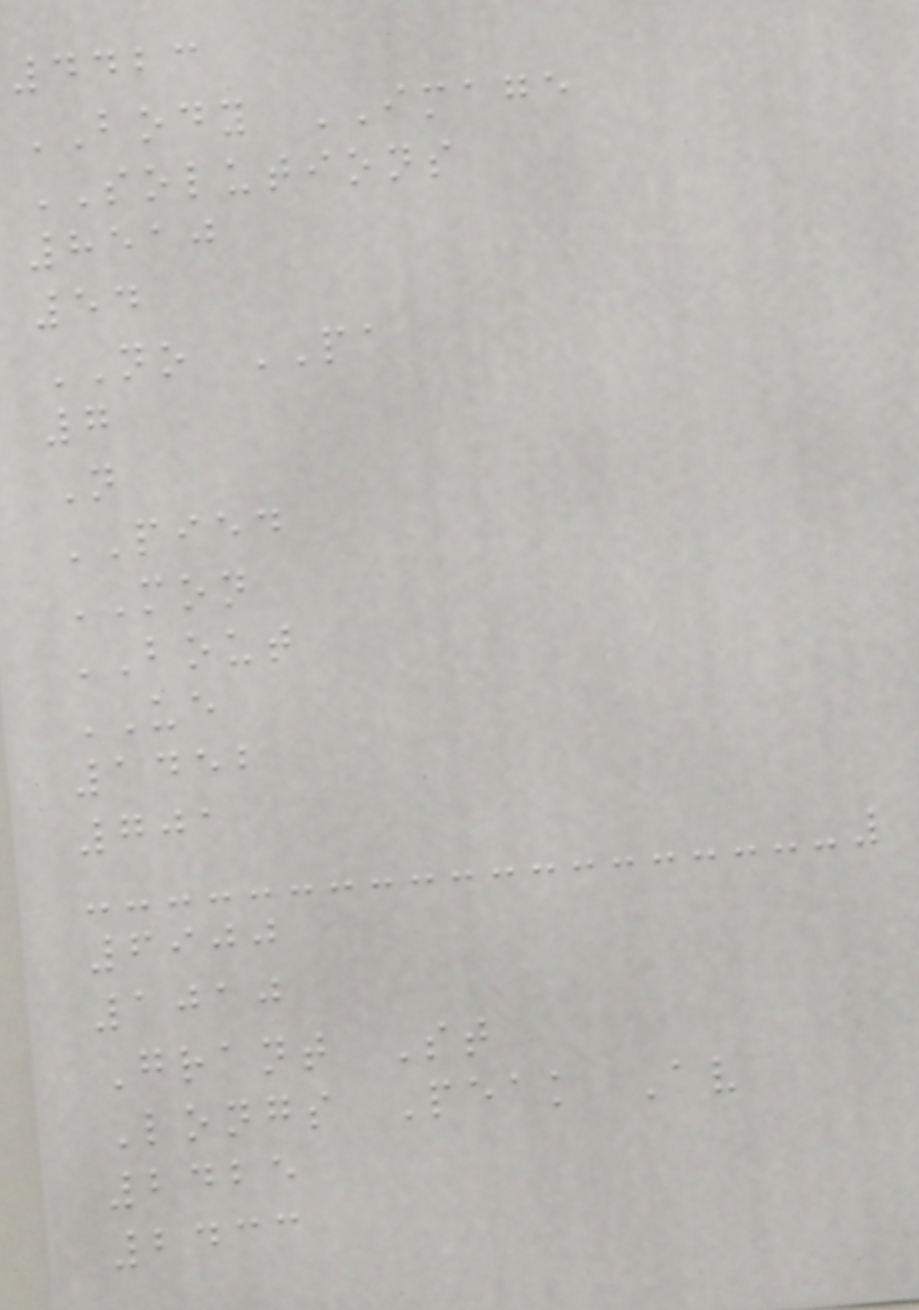4423
BODY IMAGE
SOLUTIONS
8510
54
NO PA
7
N
PIED
MON
BOUT
UE
1452
701
6900
1010
Grant St
Longs Peak Av
2425
2433
